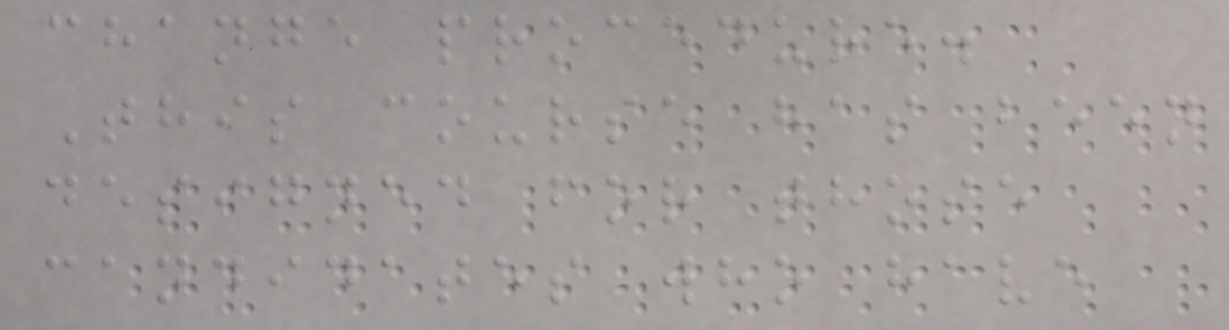change procedure.
This course has been
designed for those
candidates who have
